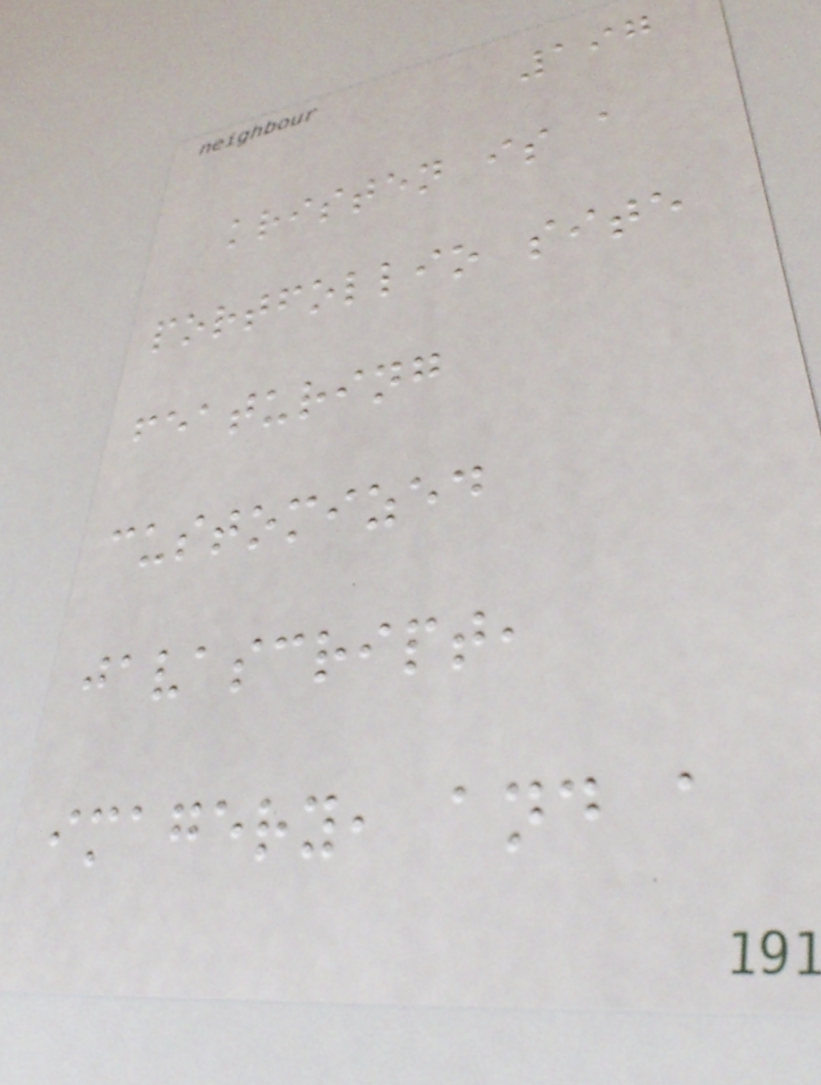197
kristen is a
portfollio site
featuring
customized
javascript,
imagery, and a
